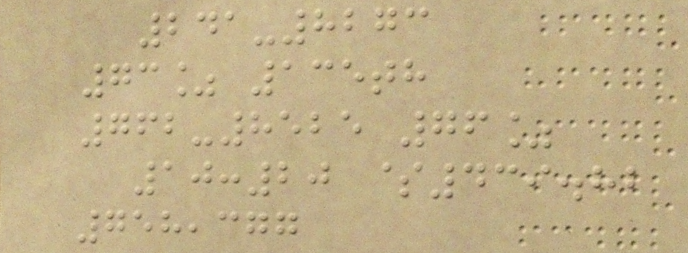241-8273
73% 135th
762-8525 76%
10:20 $439.82
758,377
